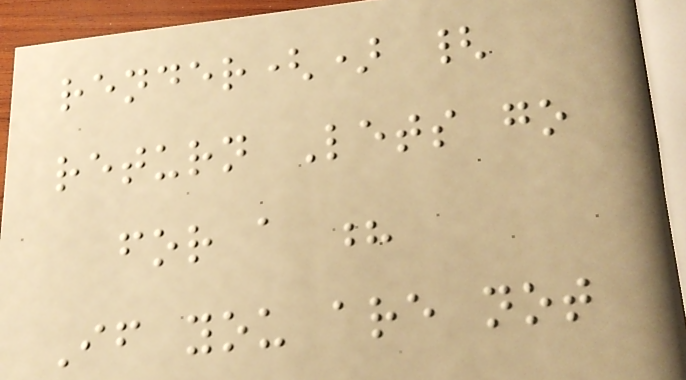render() {
return Lets go
for a ?
If you are not
